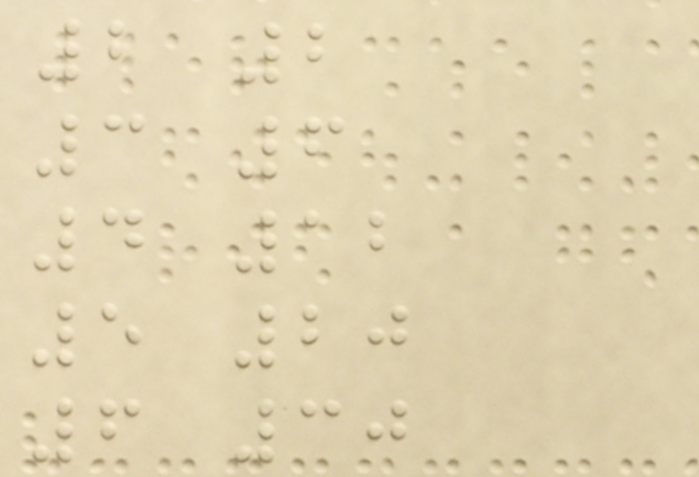2 2
3 6
4 12
5 20
6 30
